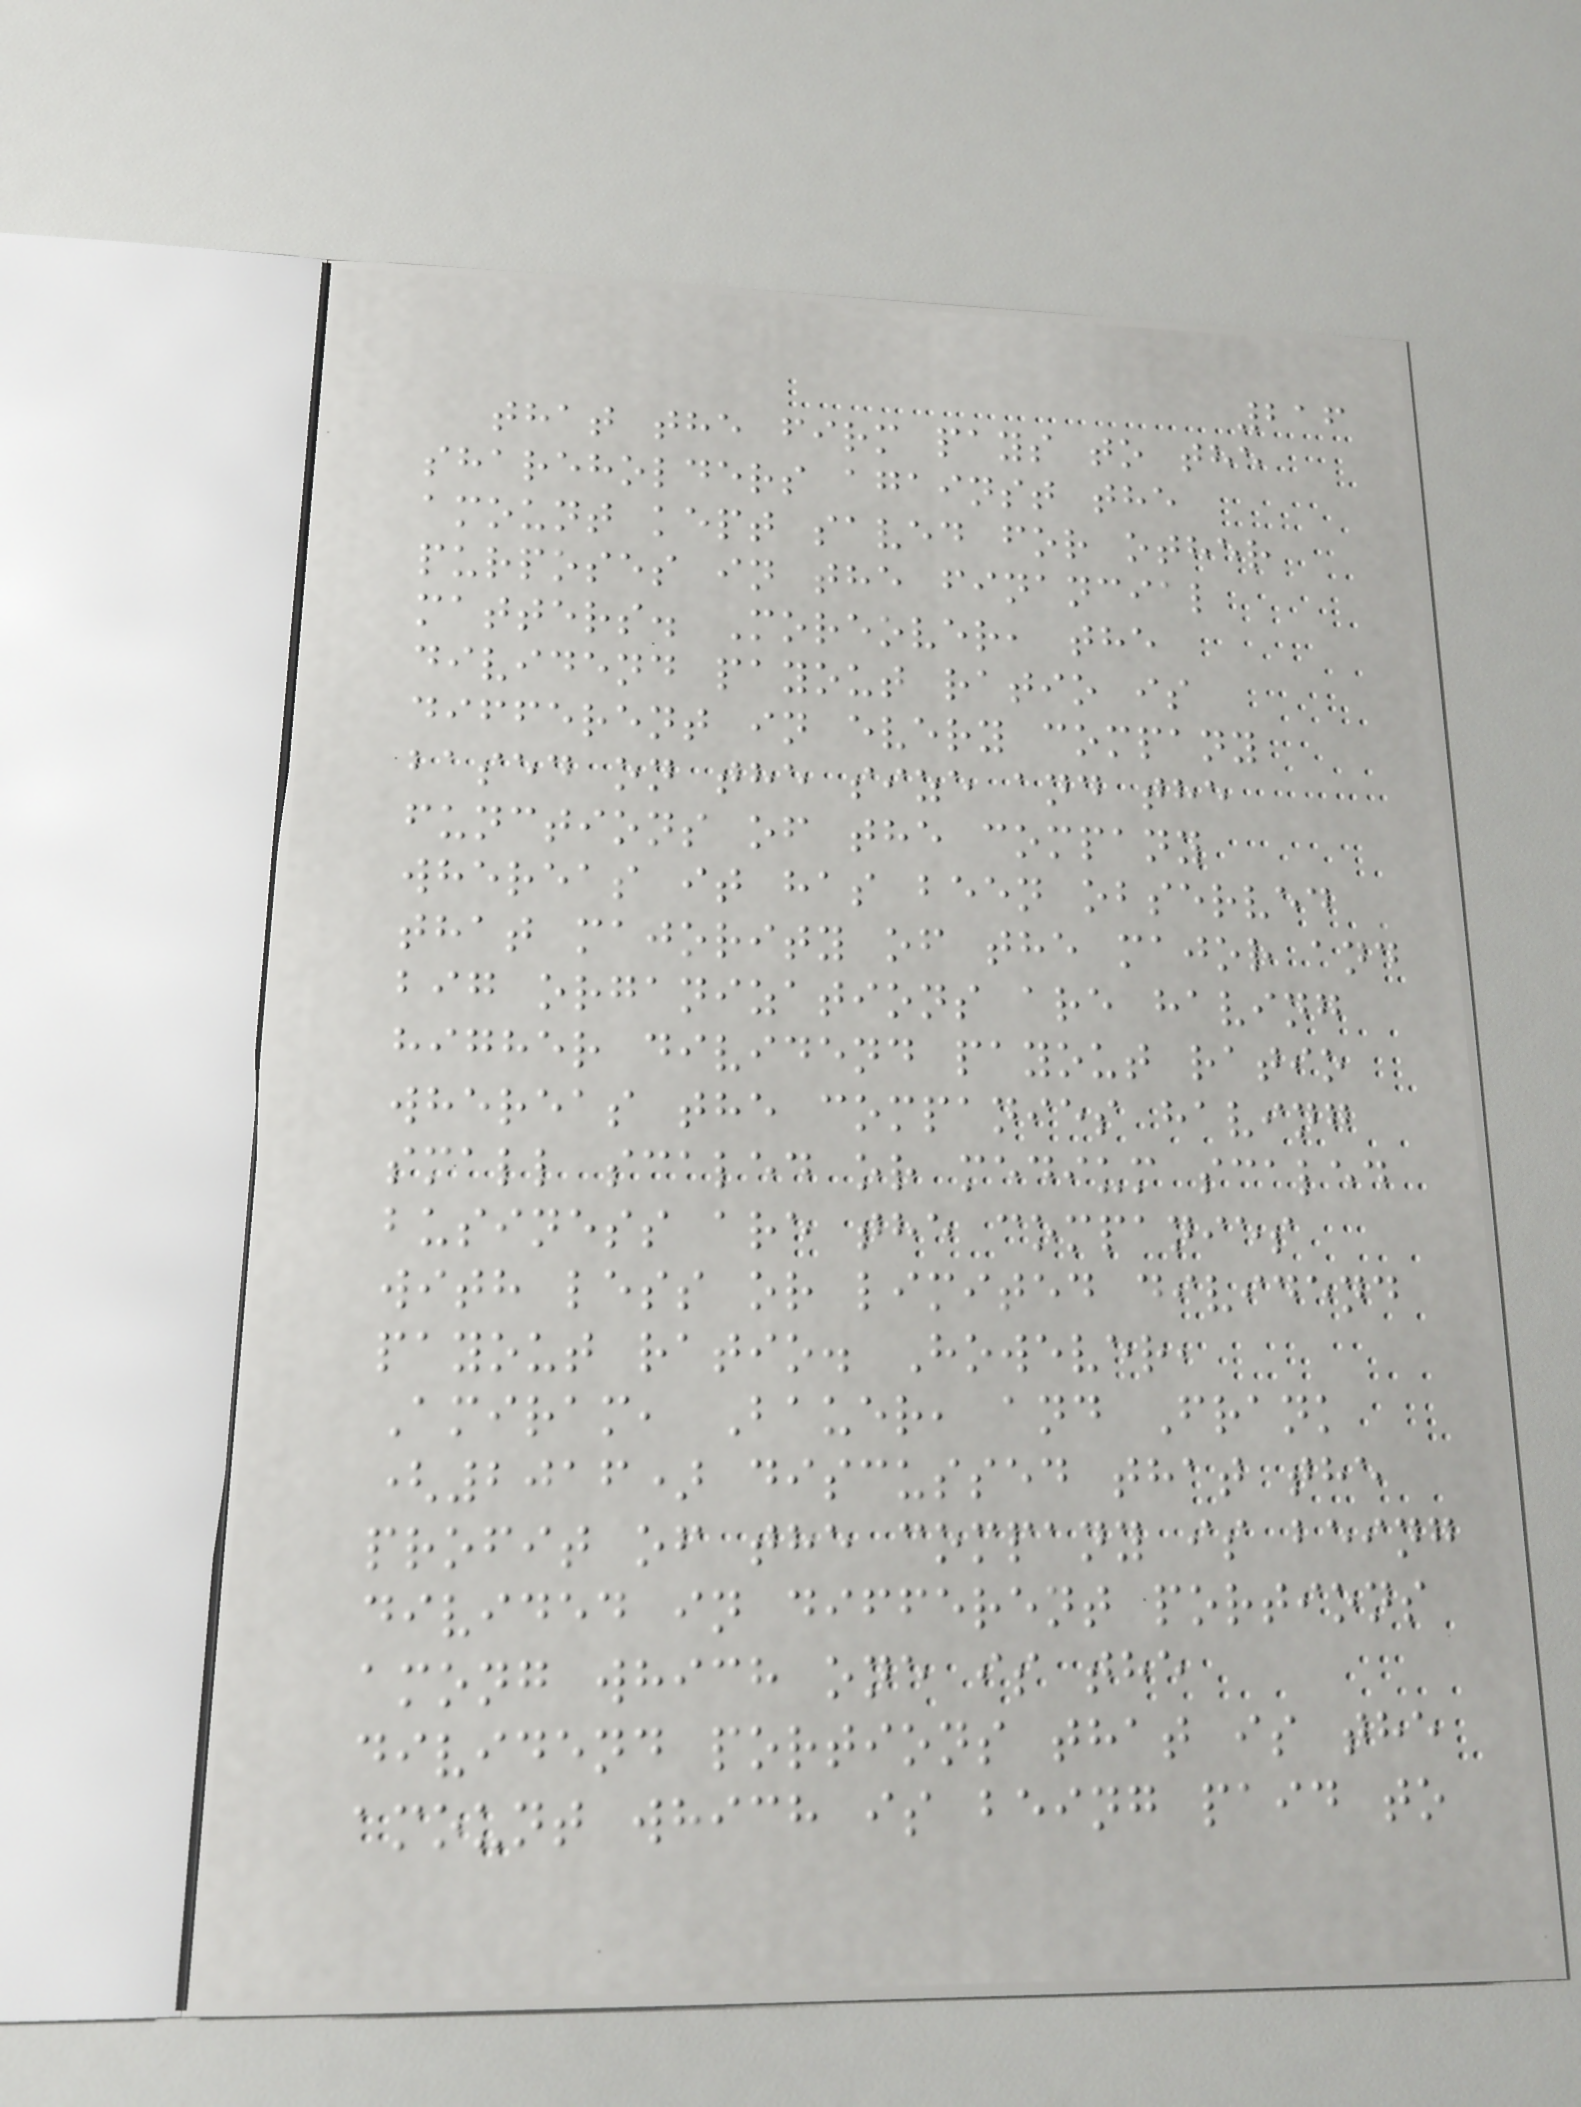216
that the firm pays to the
shareholders against the
amount kept saved for other
purposes in the financial
matters. Moreover, the
dividend payout ratio is
different in every company
based on the size and the
functions of the company
whereas it has been observed
that majority of the major and
big organizations are having
higher dividend payout ratio
whereas the companies having
small scaled or medium scaled
business are the companies
with less or limited dividend
payout ratio. However,
Amiram, Bauer, and Frank
(2016) discussed that the
profit of the company is being
divided in different portions
among which one is the
dividend portions that is the
amount which is being paid to
